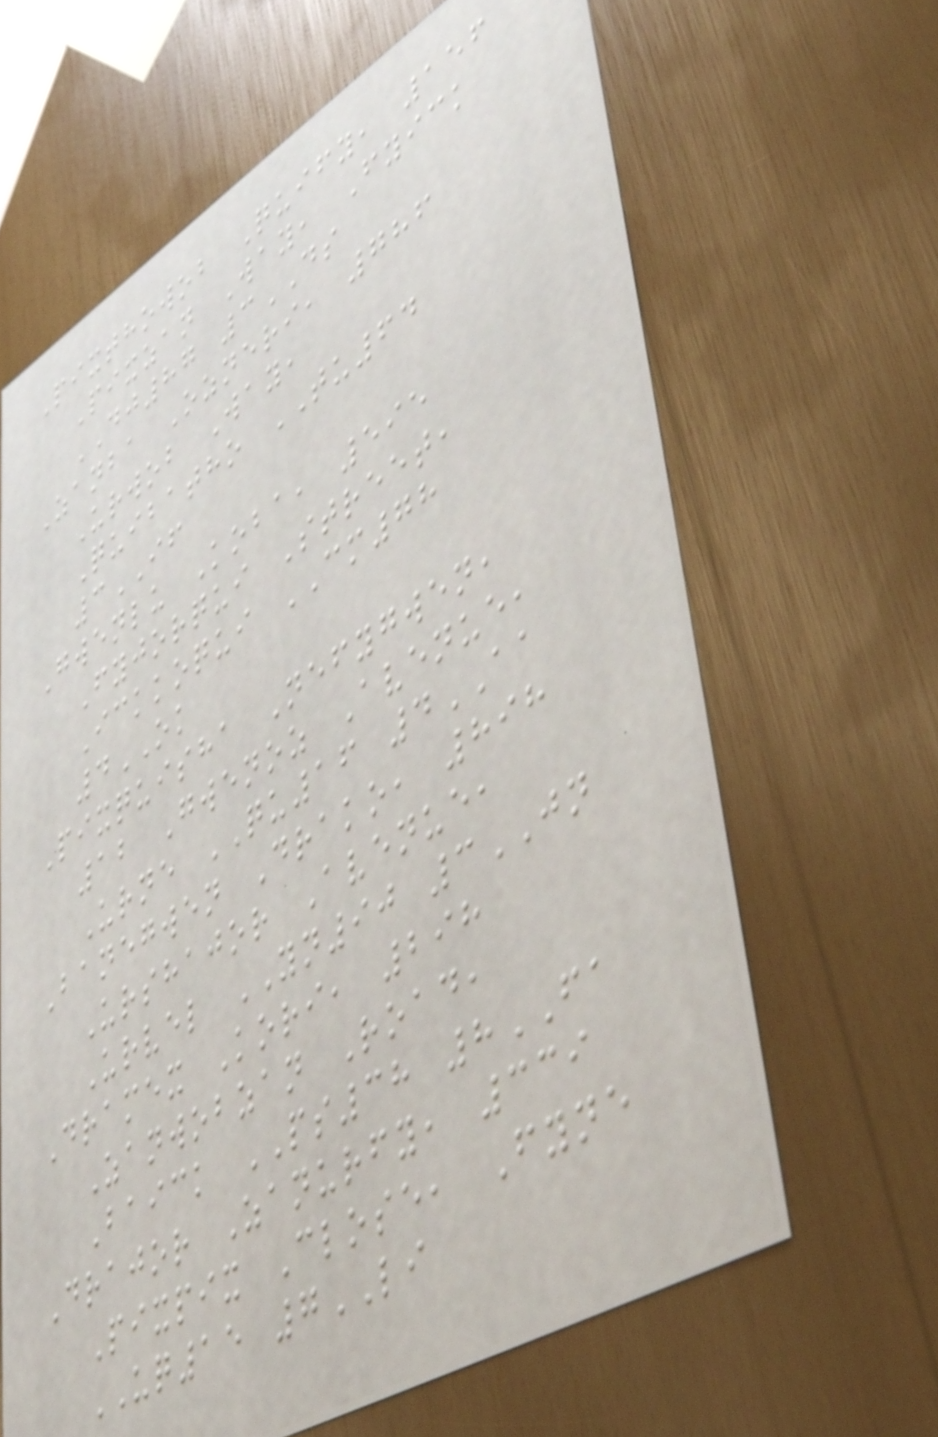Pixthowob Quify, 156
Pixzan Way, Fyick
DJ87 3DS
Zanba Ozneri, 786
Urwob Way,
Quibatho TU64
3IF
Gwenlu Koba, 595
Fyjorqui Street,
Ickkoqui CM78
4OK
Pixquisha Nefygwen,
12 Gwenoz Avenue,
Urne QU16 4AA
Banegwen Drako, 898
Urshajor Avenue,
Urvel YN90 3JN
Dramex Kori, 298
Zanwobzan Road,
Baick PS38 8FA
Drajor Zanurfy, 339
Pixpix Close, Fyne
UQ15 7LI
